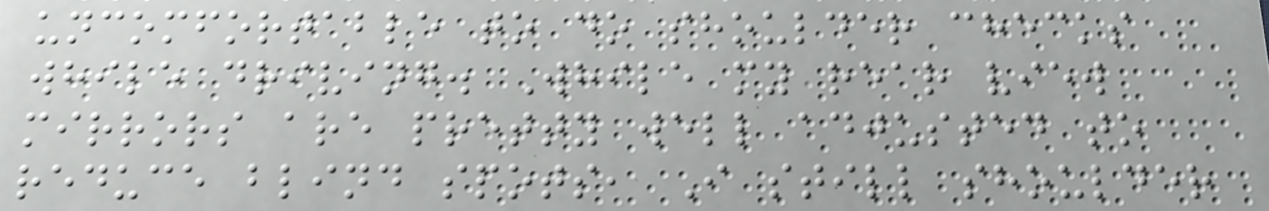uncomfortable to do shoulder checks
while driving. While my rear view
mirrors are pretty well adjusted to
reduce blind spots, I still shoulder
